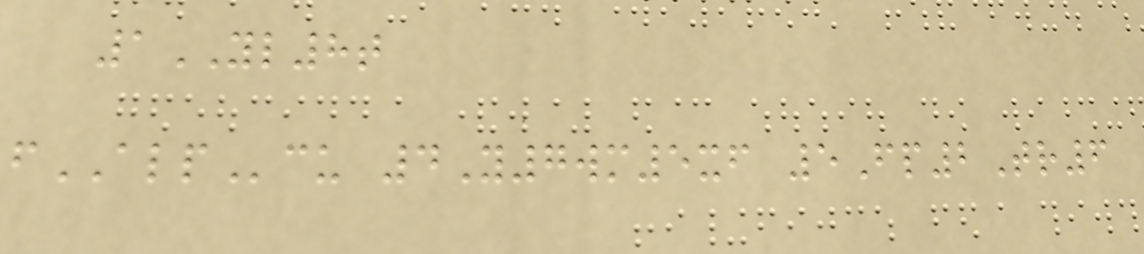1YL8t
fALPcu 4Y7wm5xf 5Fp2Tr6
